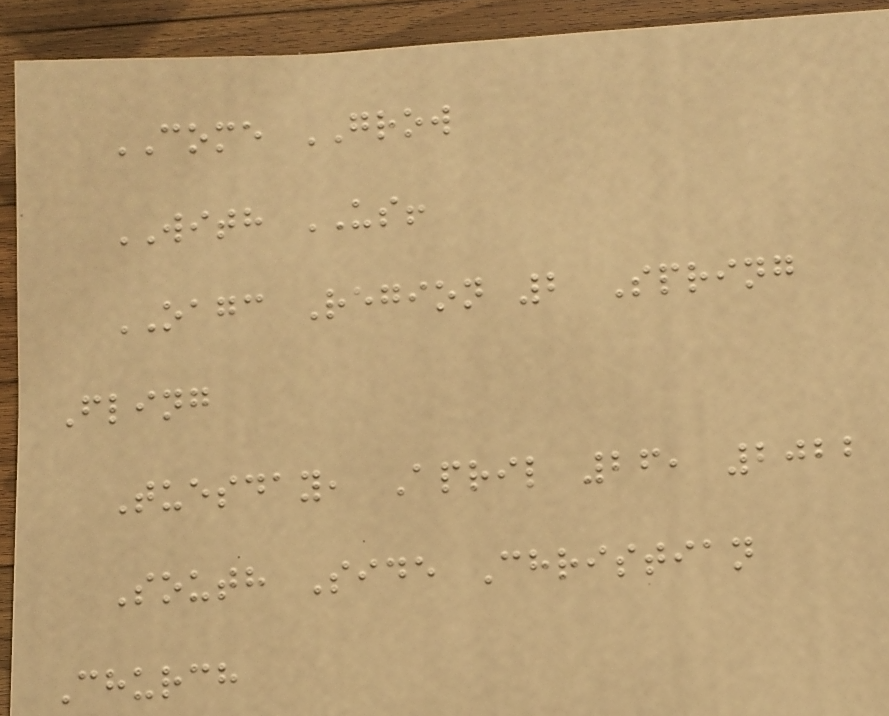COME GROW
WITH US!
OAGC Region 2 Spring
Fling
Tuesday, April 26, 2022
South Side Christian
Church
